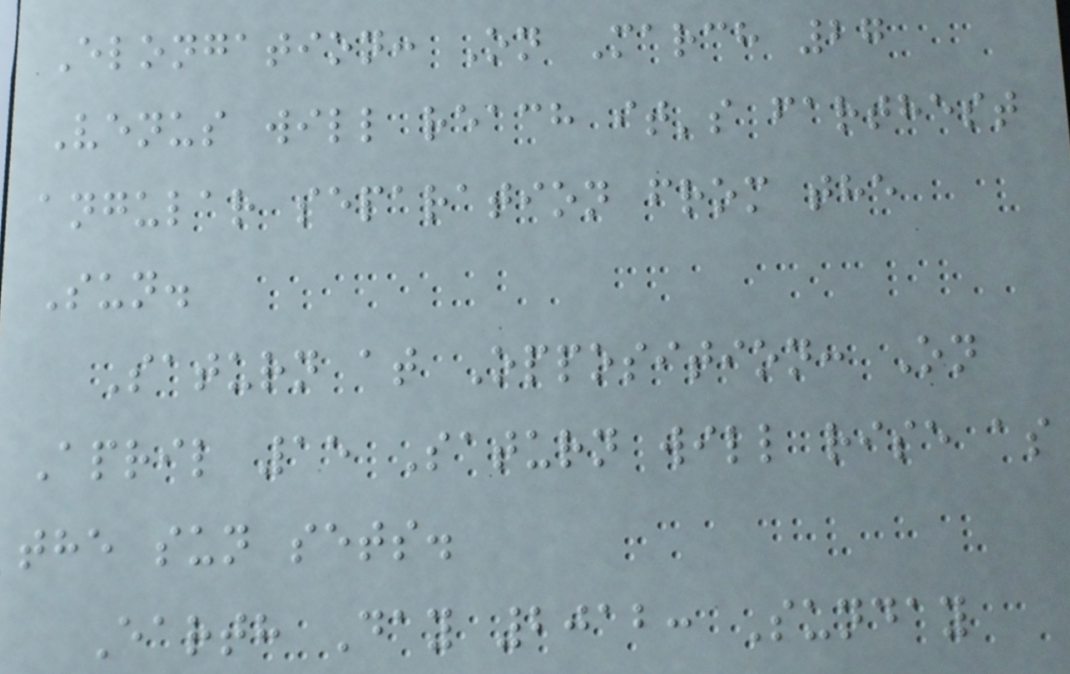Elongation: On March 27
Venus will reach it's farthest
angular separation from the
Sun.
Saturn at Opposition: On
April 15 Saturn will rise as
the sun sets.
Earth Day 2012: Sunday
